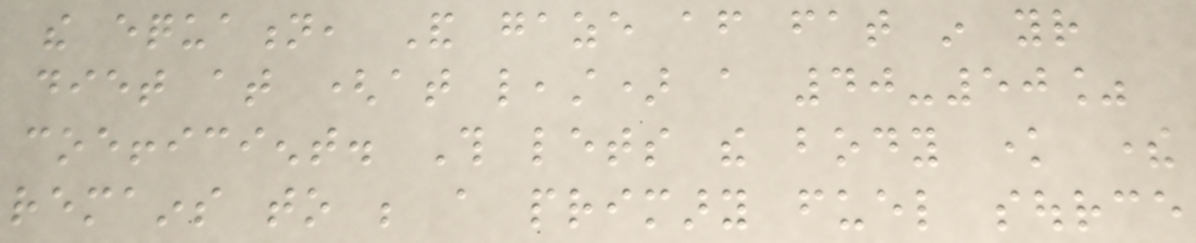the equation, And gaze after fat in your
diet at (at least) a 40-50%
coefficient. This lets the body know there
remains to be a primary fuel source
